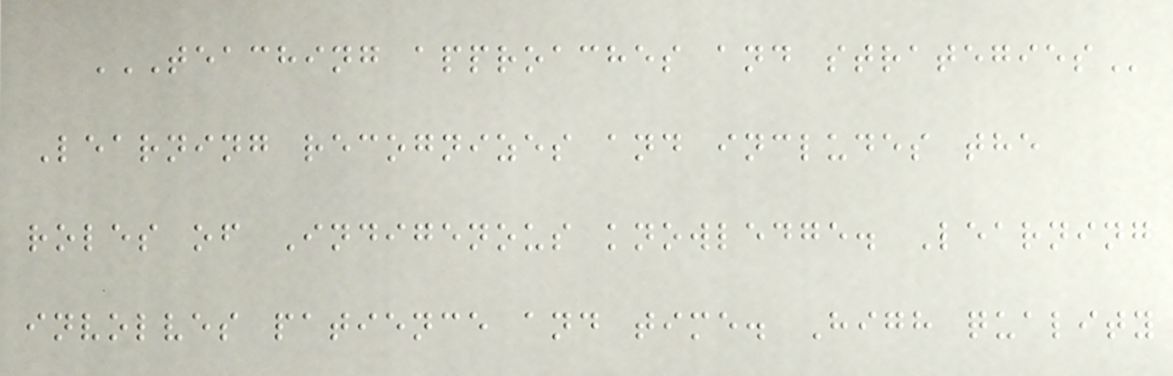TEACHING APPROACHES AND STRATEGIES
Learning recognizes and includes the
roles of Indigenous knowledge. Learning
involves patience and time. High quality
